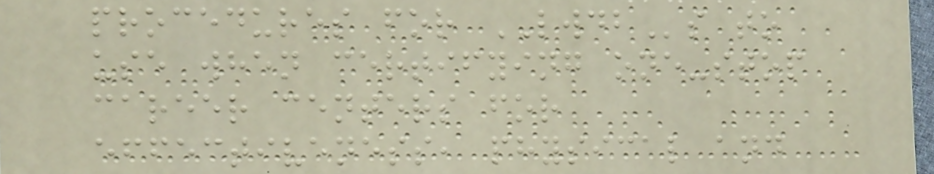procedures for LWDBs to
use when certifying one-stop
career centers for
effectiveness, physical and
